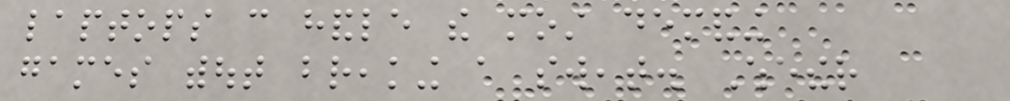laptops can handle the most demanding
games without breaking a sweat. Whether
